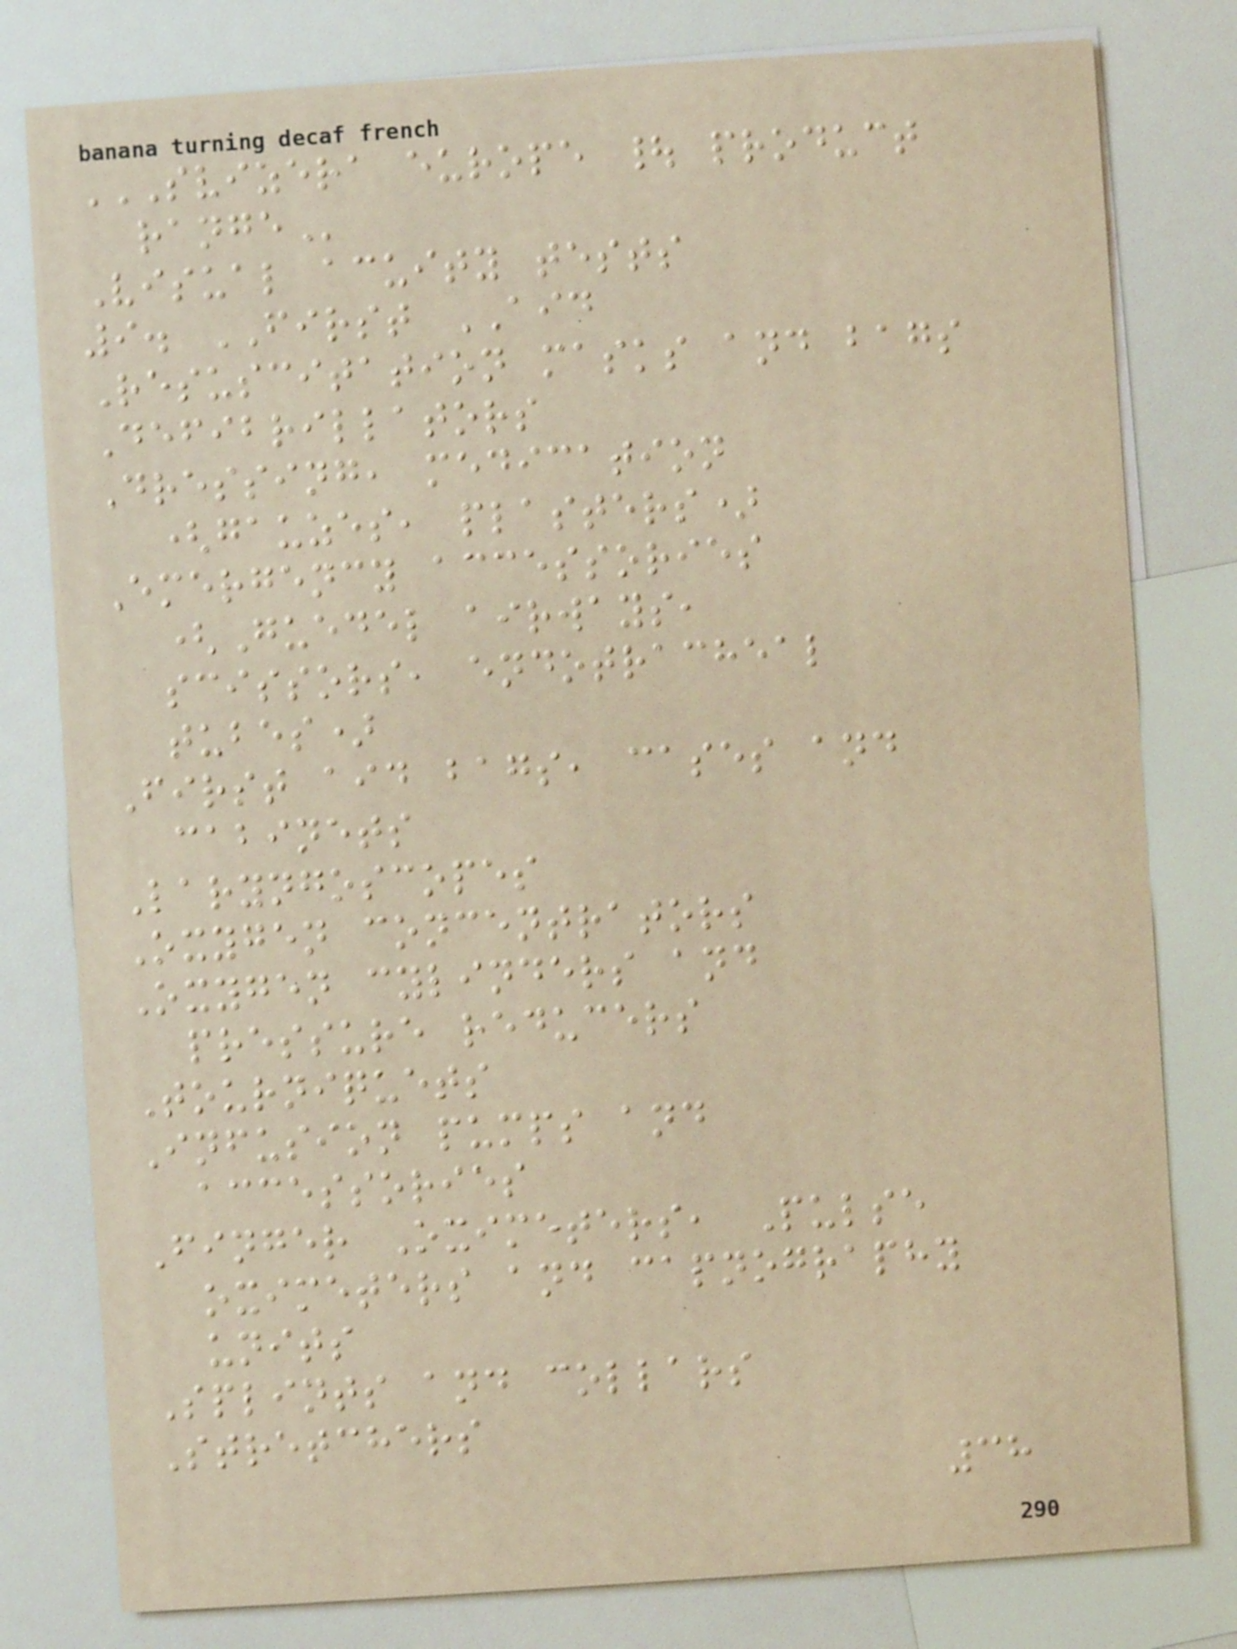SVIZERA EUROPE | PRODUCT
RANGE
Visual acuity tests
9. FIRST AID
Resuscitation masks and bags
Defibrillators
Dressing, medication
(gauzes, plasters)
Emergency accessories
(Guedel airways,
scissors, endotracheal
tubes)
First aid bags, cases and
cabinets
Laryngoscopes
Oxygen concentrators
Oxygen cylinders and
pressure reducers
Tourniquets
Infusion pumps and
accessories
Finger Oximeters, Pulse
oximeters and capnography
units
Splints and collars
Stretchers
38
